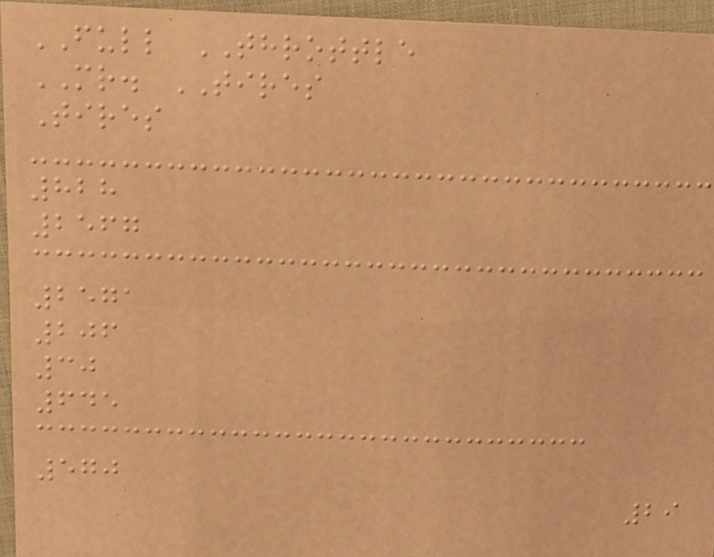FULL THROTTLE
MR. TIRES
Tires
828
2567
2571
206
30
645
570
29
